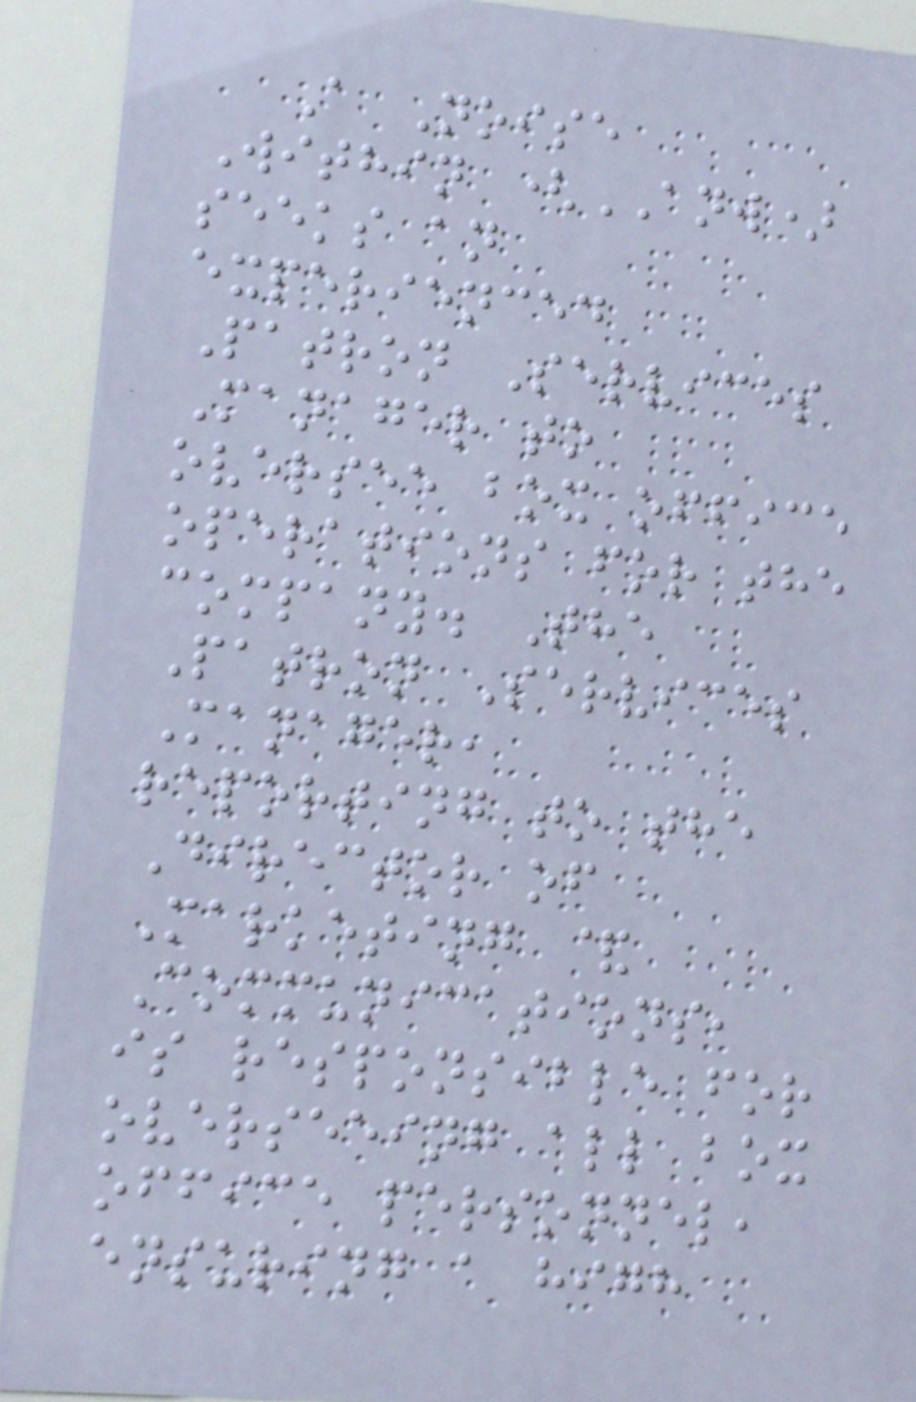A Noise
Within (ANW)
seeks an
experienced
Patron Services
Manager to
oversee box office
operations for the
company. The
Patron Services
Manager,
reporting to the
Director of
Marketing &
Communications,
is responsible for
overseeing all box
office personnel,
ensuring a high
